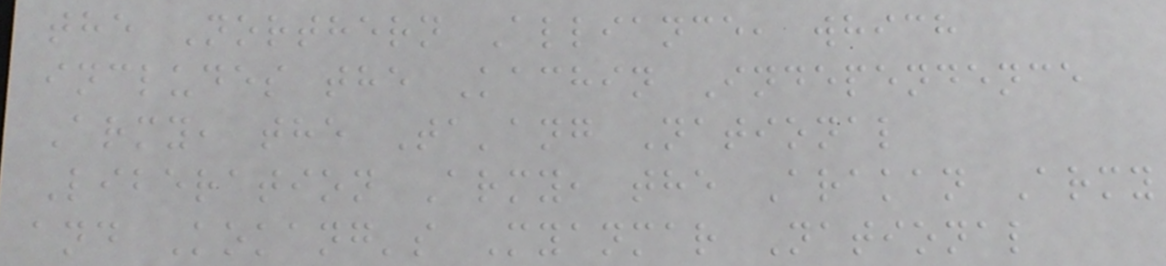the Northern Alliance, which
includes the Kachin Independence
Army, the Ta'ang National
Liberation Army, the Arakan Army
and Kokang's Myanmar National
